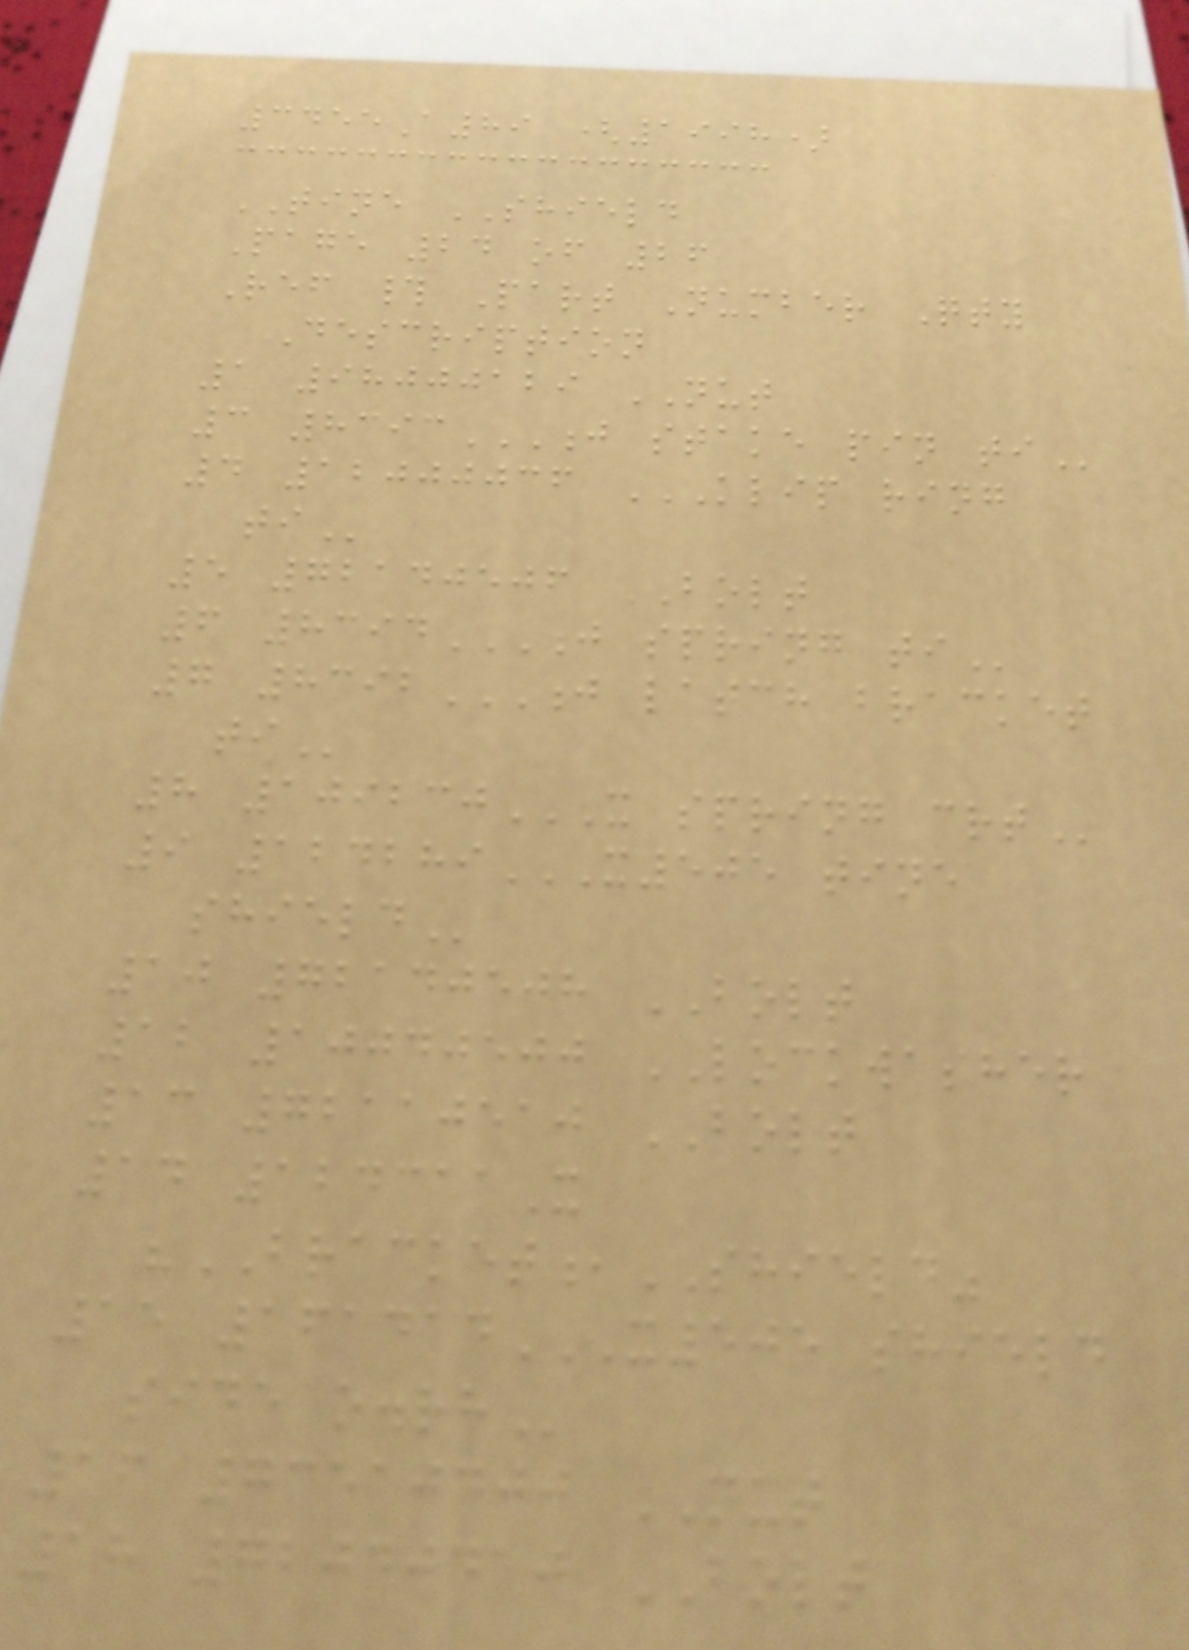3455A89 (1998)
TINE SHIELD
Page 24 of 26
Ref # Part Number Qty
Description
1 98000129 NUT
3 8393J STAKE PIN TI
4 12000036 KLIP RING
TI
5 72140506 BOLT
6 8394J SPRING TI
7 8392J LATCH BRACKET
TI
8 109230X SPRING CRT
9 124289X505 TINE
SHIELD
10 72140508 BOLT
12 10040500 LOCKWASHER
13 72110510 BOLT
14 124311X
"BRACKET,SHIELD"
15 161414X505 SHIELD
SIDE O.RH
16 73510400 NUT
18 72040410 BOLT
